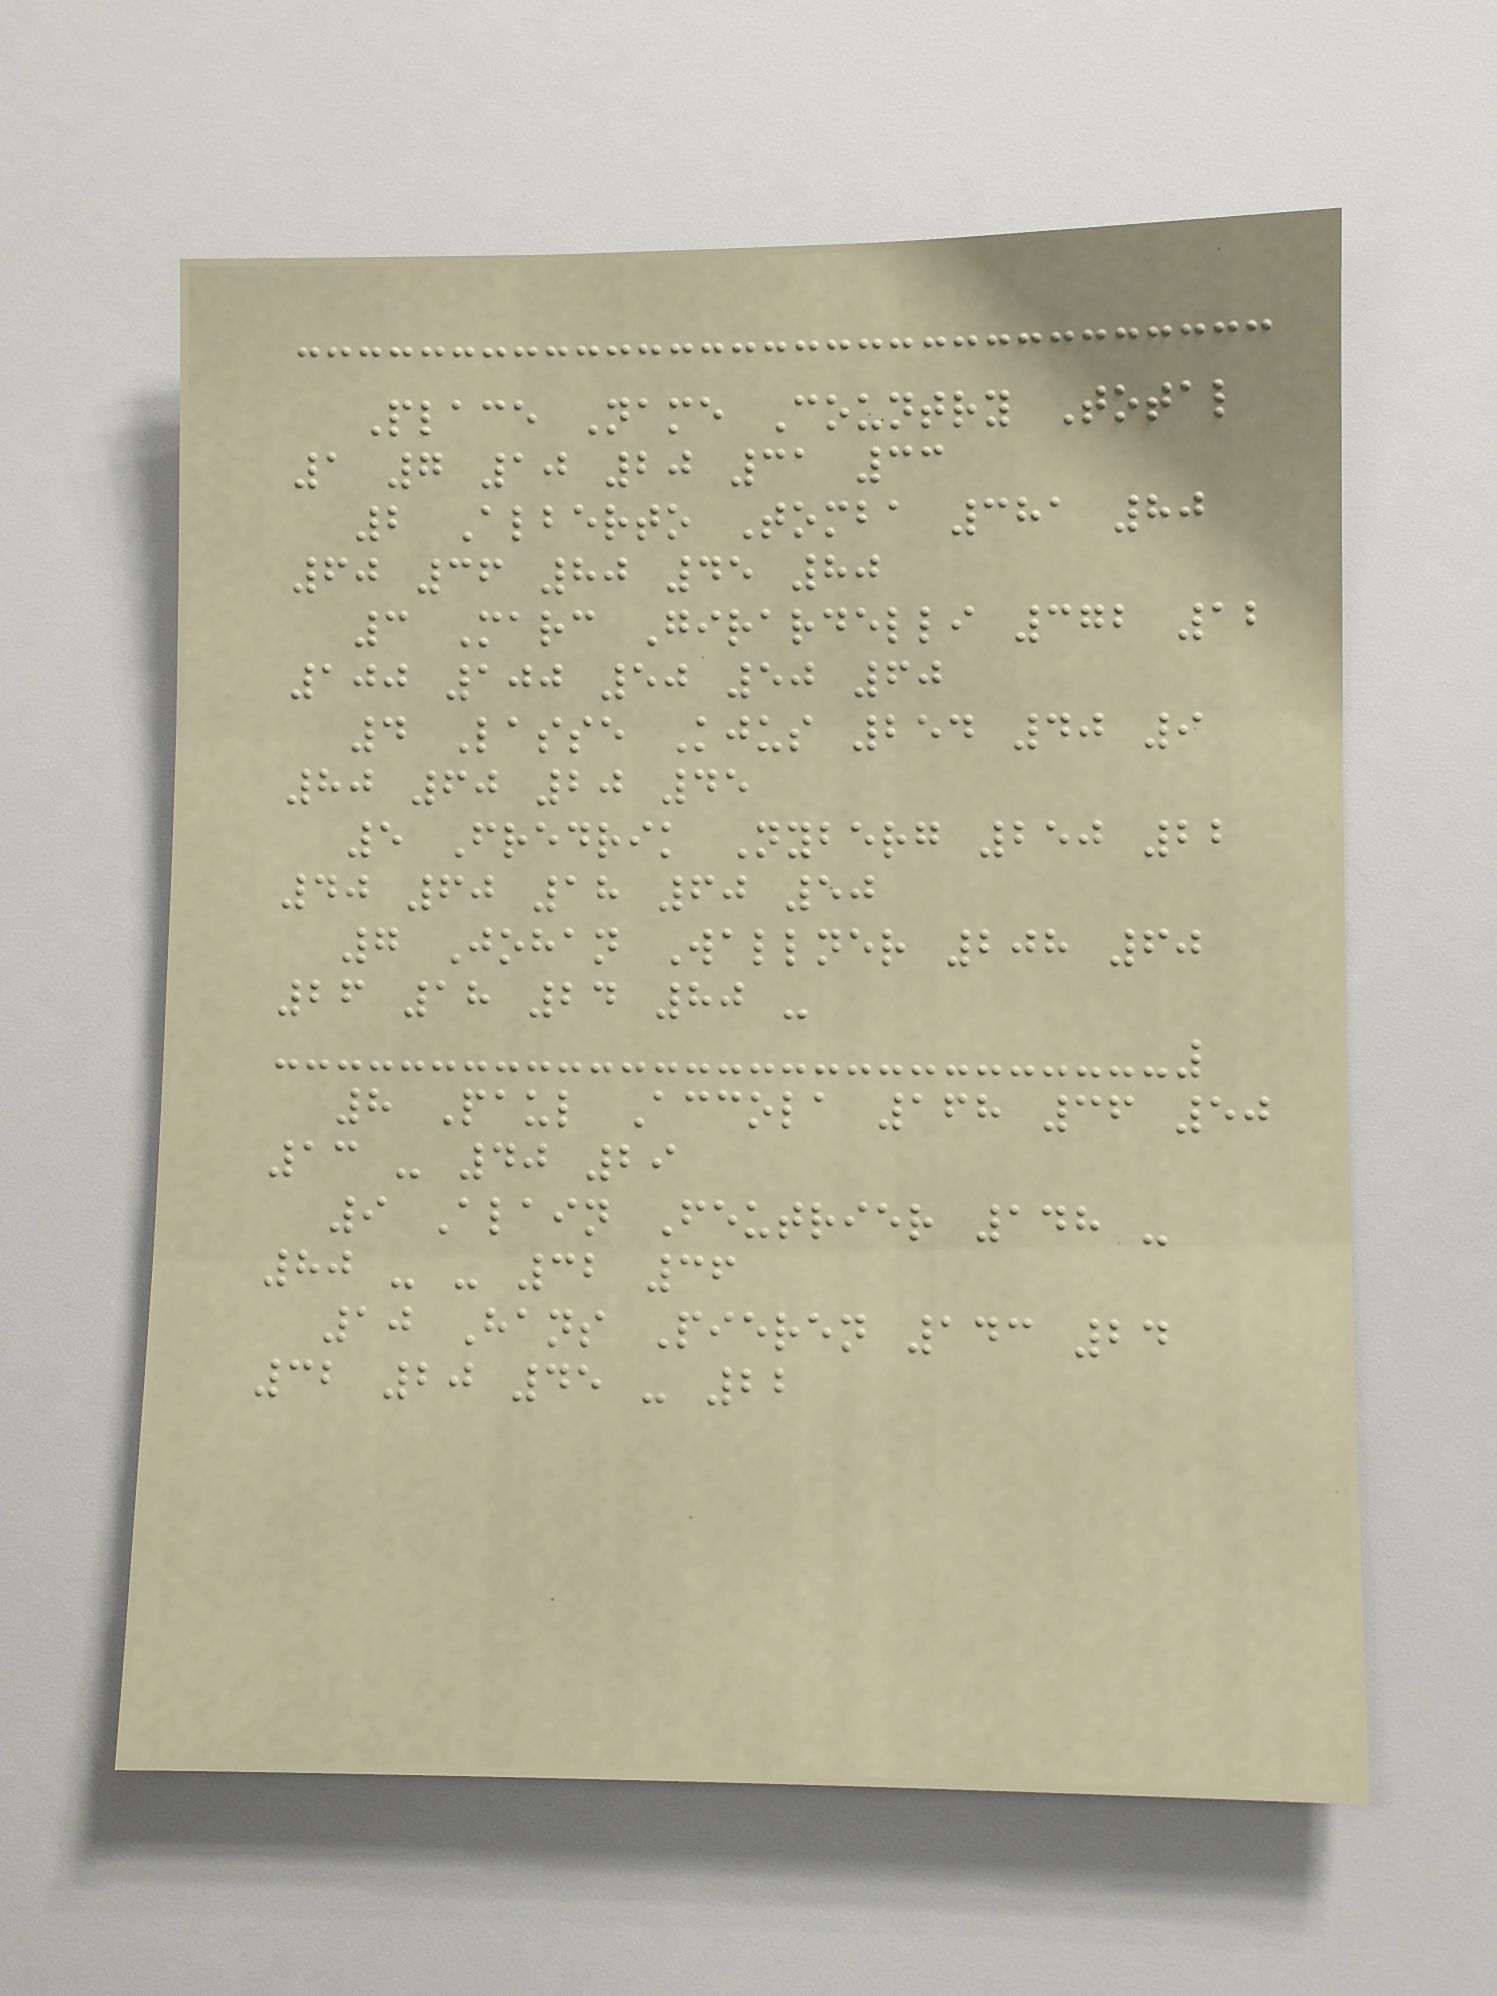Place Name Country Total
1 7 10 20 31 33
2 Alberto Tomba 381 80
60 36 80 45 80
3 Marc Girardelli 372 12
100 100 50 50 60
4 Lasse Kjus 254 40 9
80 60 20 45
5 Fredrik Nyberg 250 22
40 60 18 60 50
7 Johan Wallner 208 60
26 18 24 80 -
8 Paul Accola 168 36 50
13 - 40 29
9 Alain Feutrier 148 -
80 - - 32 36
10 Hans Pieren 143 24
32 20 45 - 22
